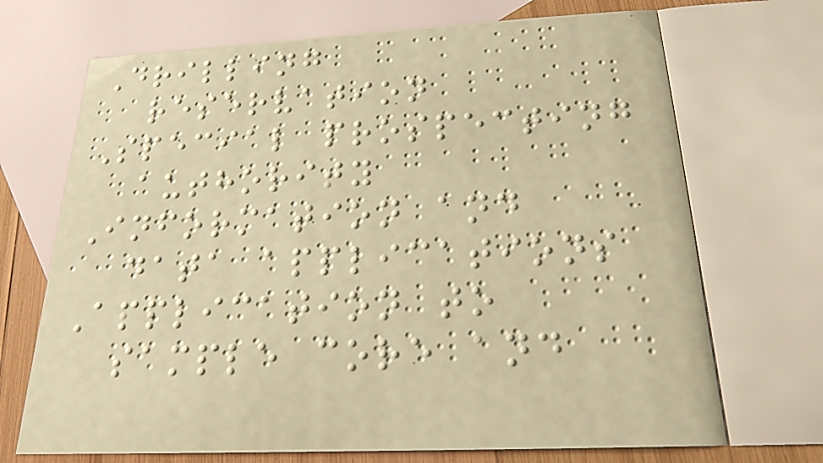Drilling
reservation
Special prospecting
authority
Information and
data applications
Application to
sample core and
